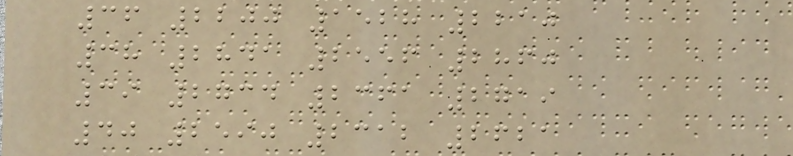36 2200 1528 2210
38 2841 2556 2860
39 2734 2361 2719
40 2590 2312 2621
